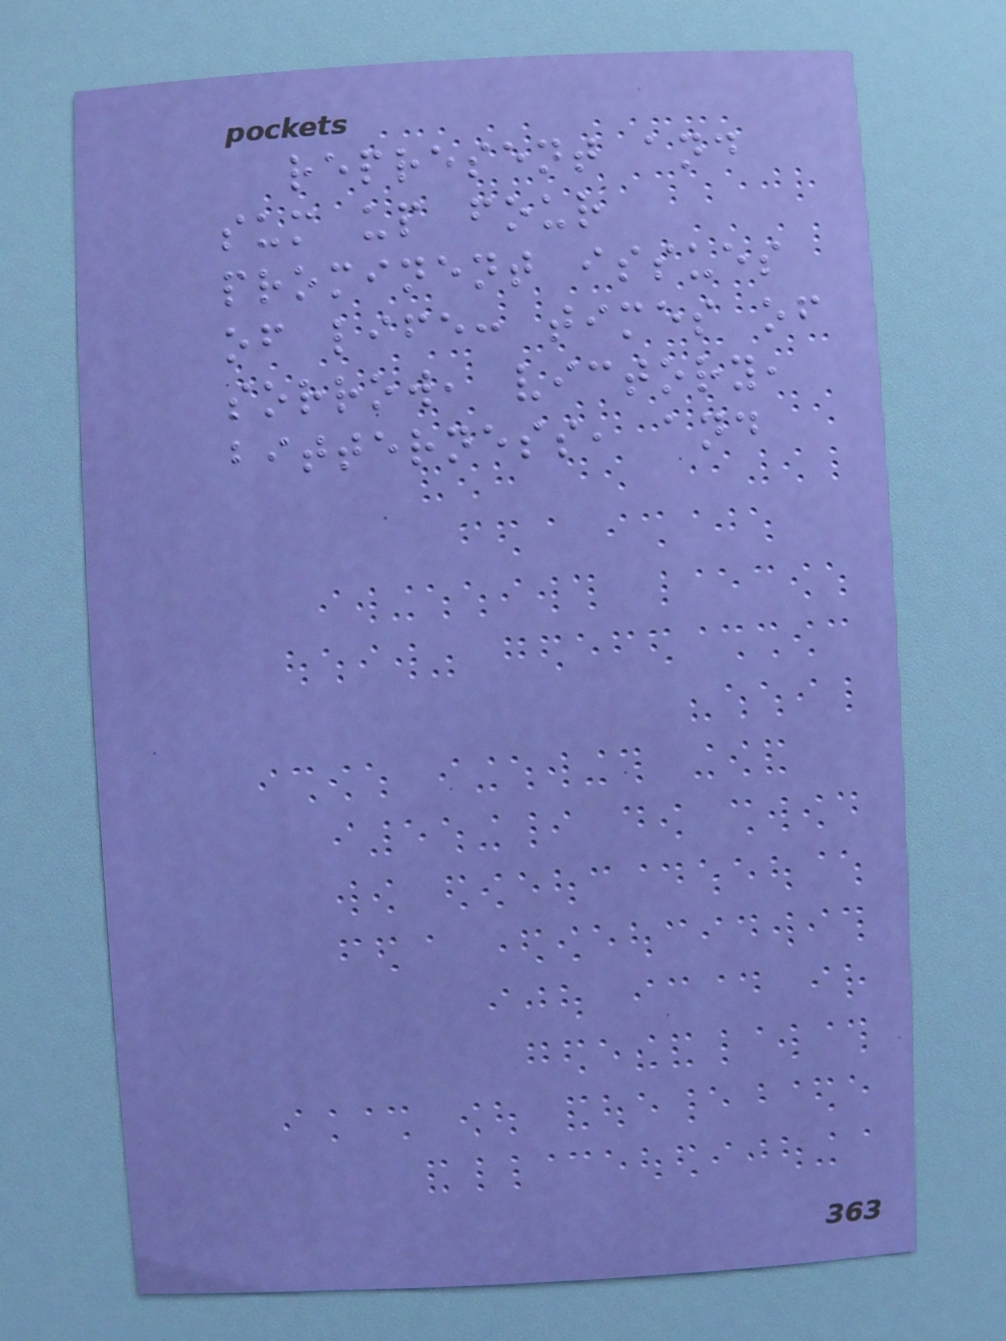represent and
sum up four
prominent issues
of life: times of
sorrow, victory,
bitterness, and
